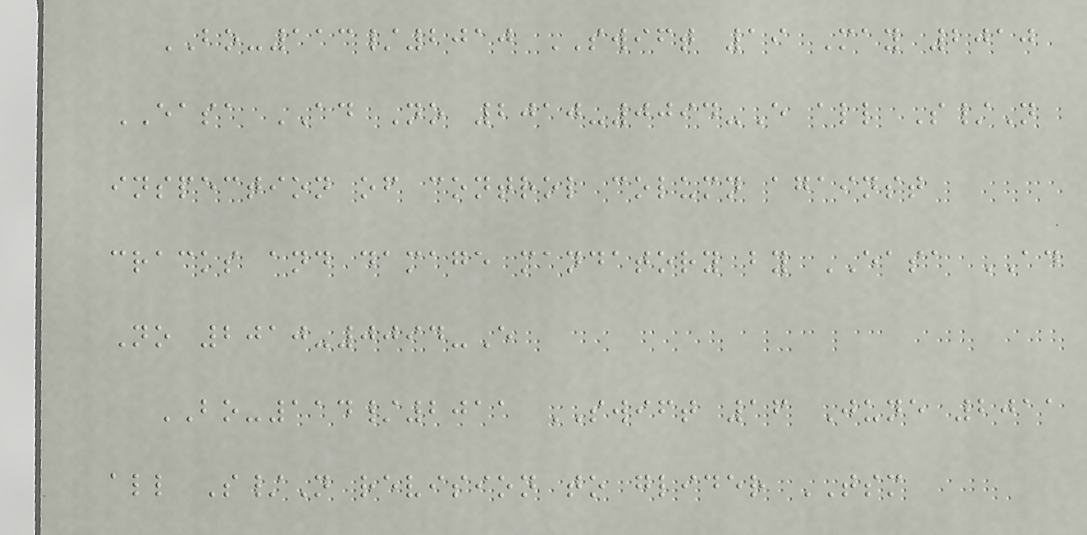BO-113/2010 SWIFT 19 May 2010
EASA AD No 2010-0094-E all S/N
inspection of control column against
cracks and damage mandatory by EASA AD
No 2010-0094-E
BO-114/2011 SWIFT 16 June 2011
all S/N revision to glider TSM
